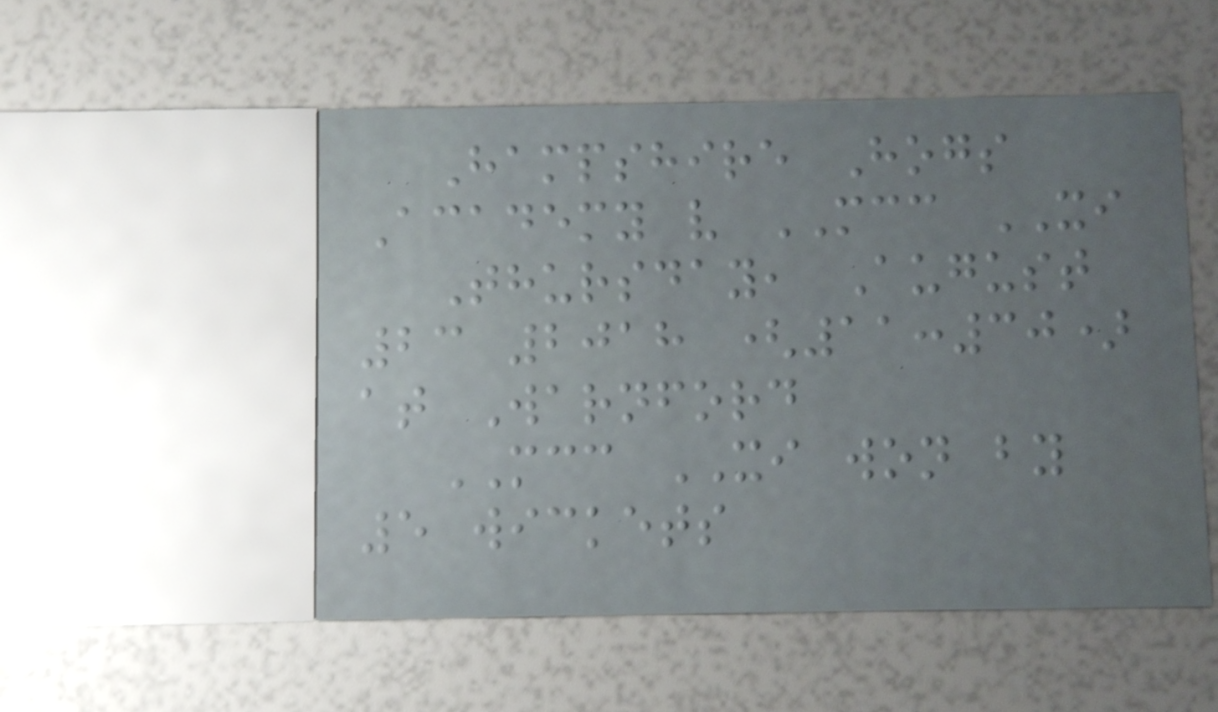Hampshire Hogs
Academy v MCC XI
Thursday, August
23 2018 (11:30)
at Warnford
MCC XI won by
5 wickets
